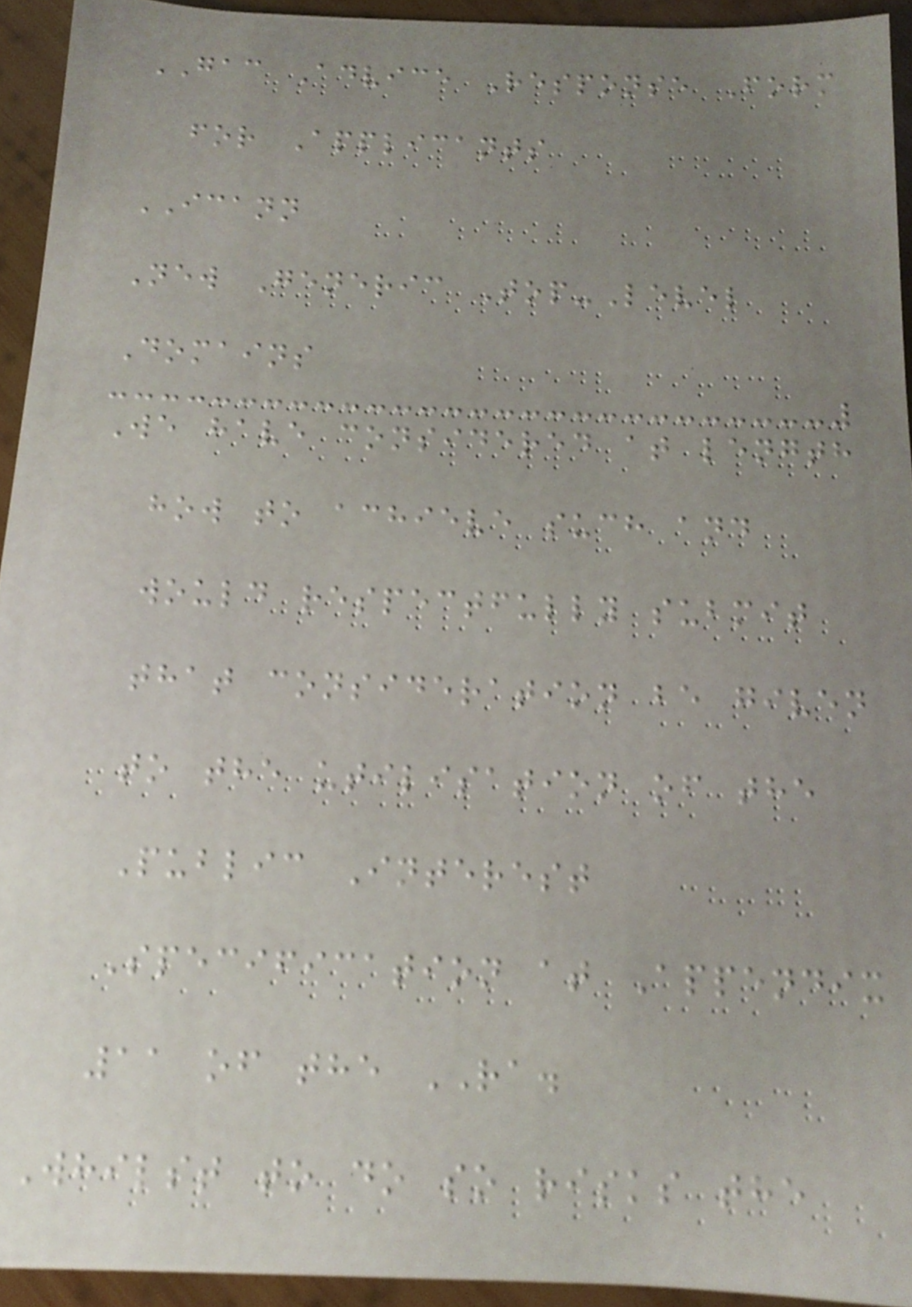GAC Advice Response Form
for Applicants
ICANN
New Generic Top-Level
Domains
We have considered at length
how to achieve such and
would respectfully submit
that consideration be given
to the utilisation of the
Public Interest
Specification at Appendix
11 of the RA.
Whilst to do so risks the
